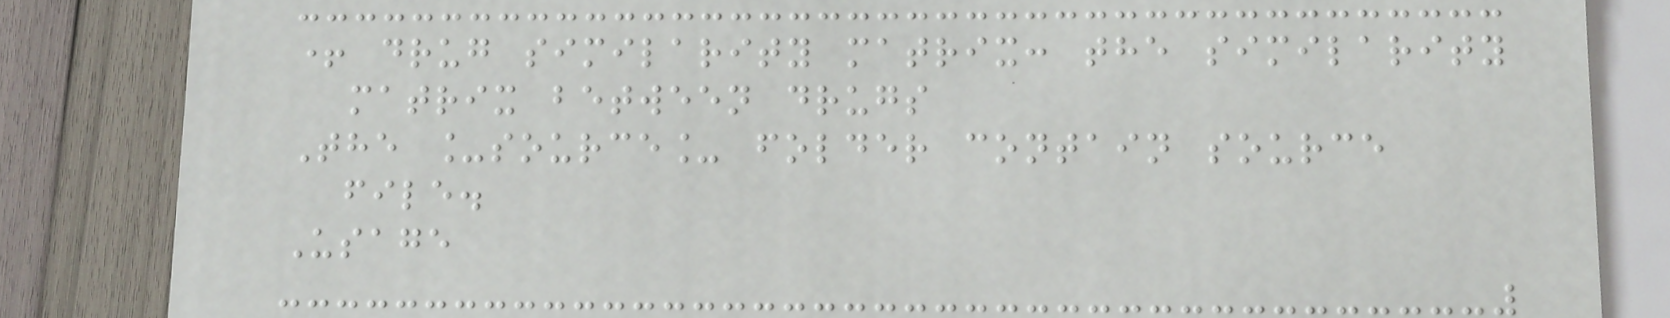+ drug similarity matrix: the similarity
matrix between drugs
The _source_ folder contain source
file.
Usage
